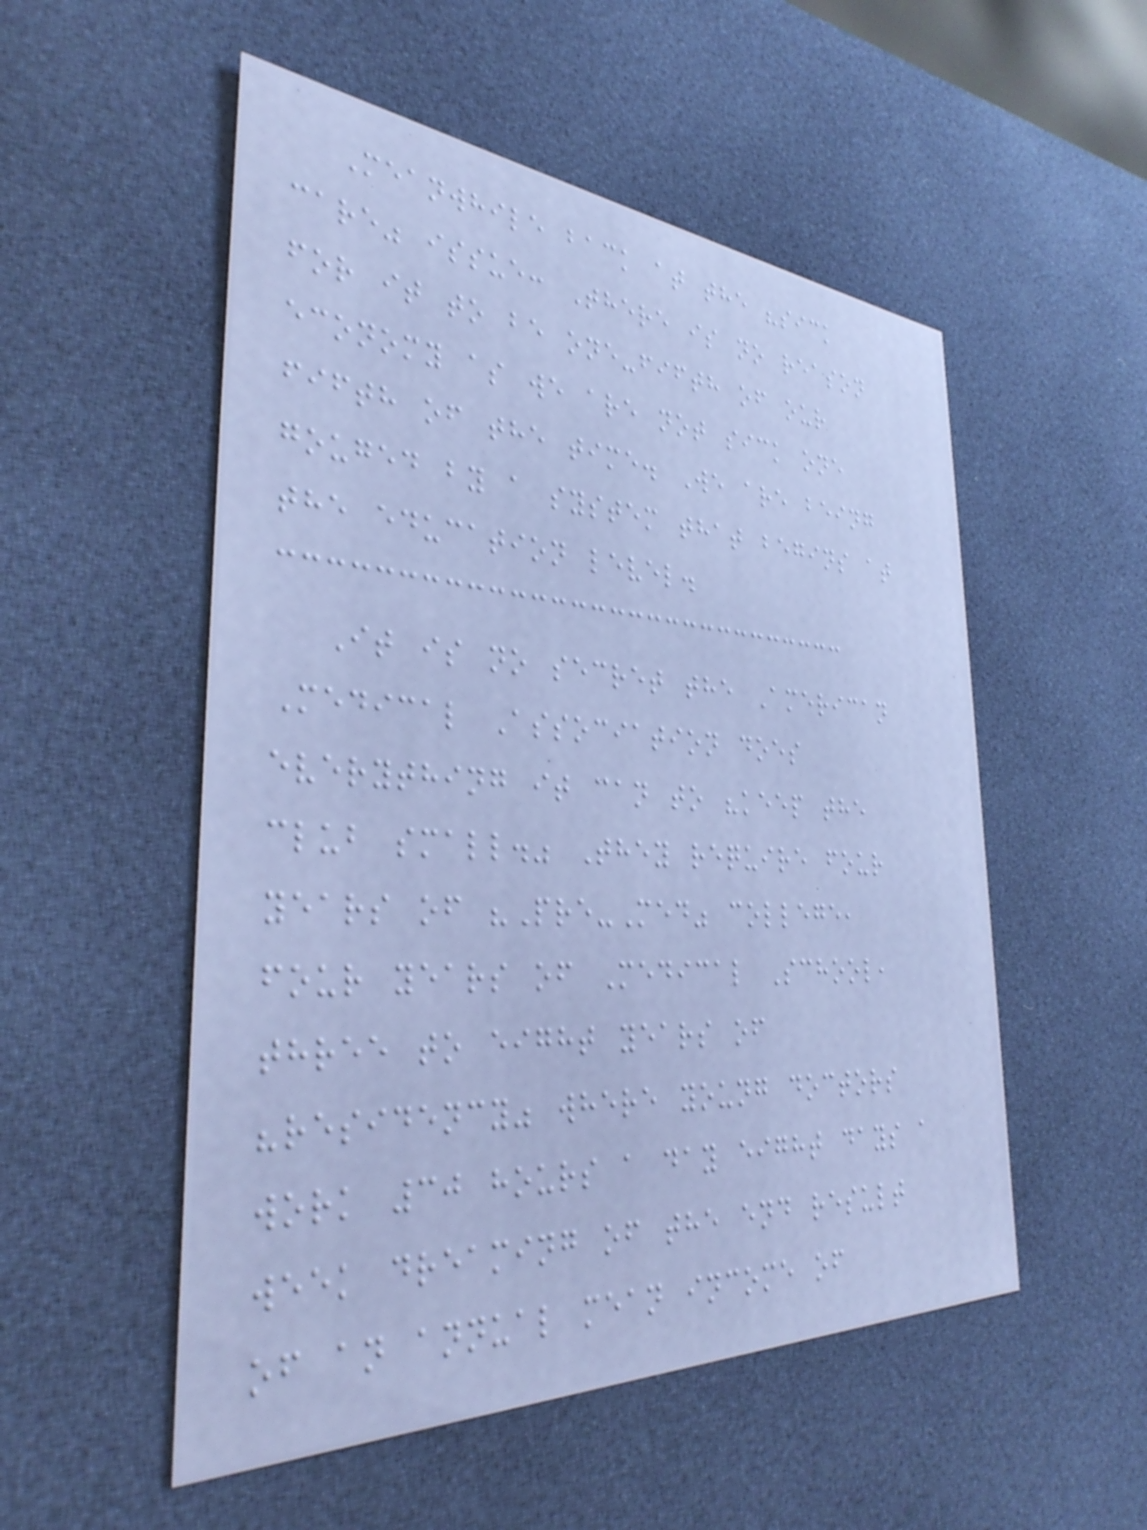Meanwhile back at the "sick
care" issue: There is no reason
for it to be one-fifth of our
economy as we are not sick one
fifth of the time. We are being
gouged by a system that begins at
the education level.
It is no secret the American
Medical Association does
everything it can to "keep the
club small." They require four
years of "Pre-Med" college,
four years of Medical School,
three to eight years of
"residency" where young doctors
work 30 hours a day eight days a
week dreaming of the end result
of an annual mean income of
